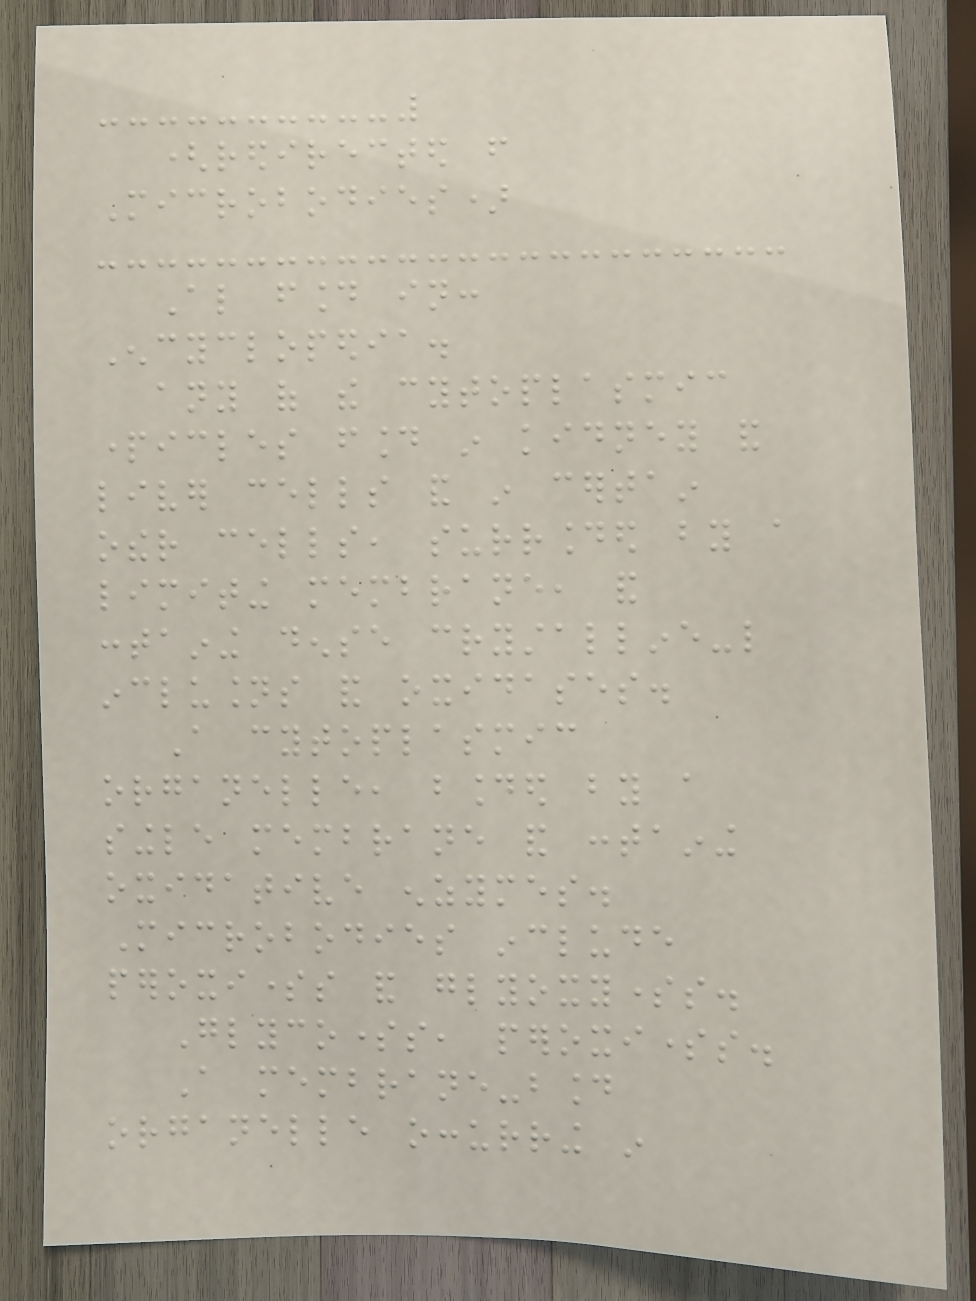(redirected from
Microbodies)
Also found in:
Encyclopedia.
any of the cytoplasmic
particles found in kidney and
liver cells and in certain
other cells, surrounded by a
limiting membrane, and
containing dense crystalline-like
inclusions and oxidases.
A cytoplasmic
organelle, bounded by a
single membrane and containing
oxidative enzymes.
Microbodies include
peroxisomes and glyoxysomes.
Glycosomes, peroxisomes.
A membrane-bound
organelle occurring in
